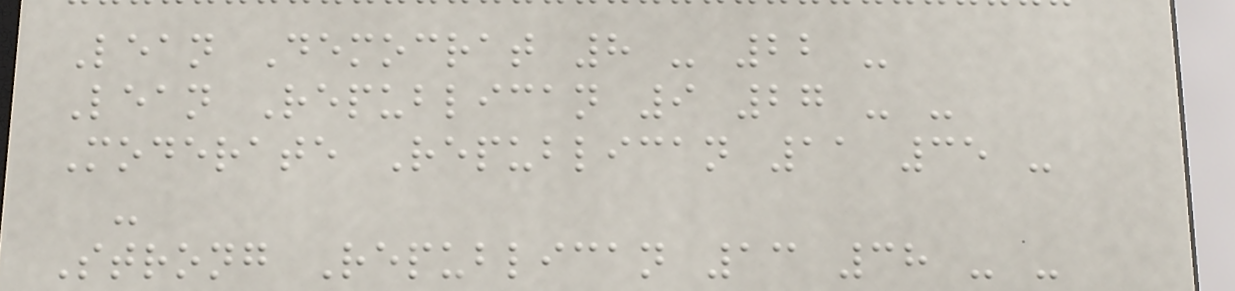Lean Democrat 8 - 22 -
Lean Republican 9 27 - -
Moderate Republican 11 35 -
-
Strong Republican 13 38 - -
